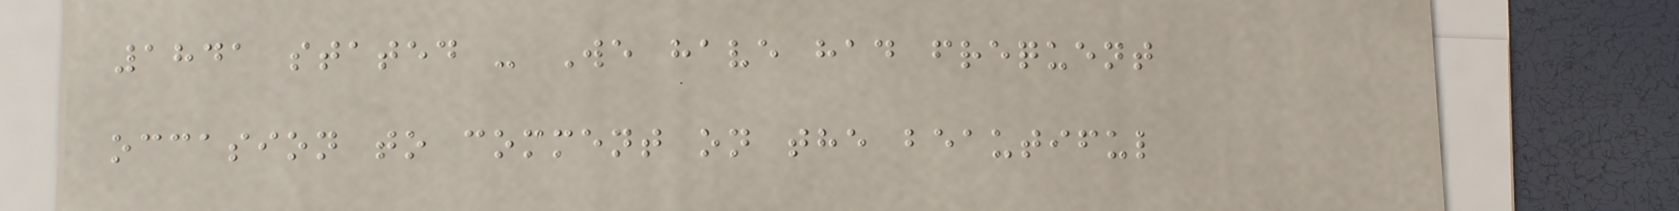1841 stated - We have had frequent
occasion to comment on the beautiful
